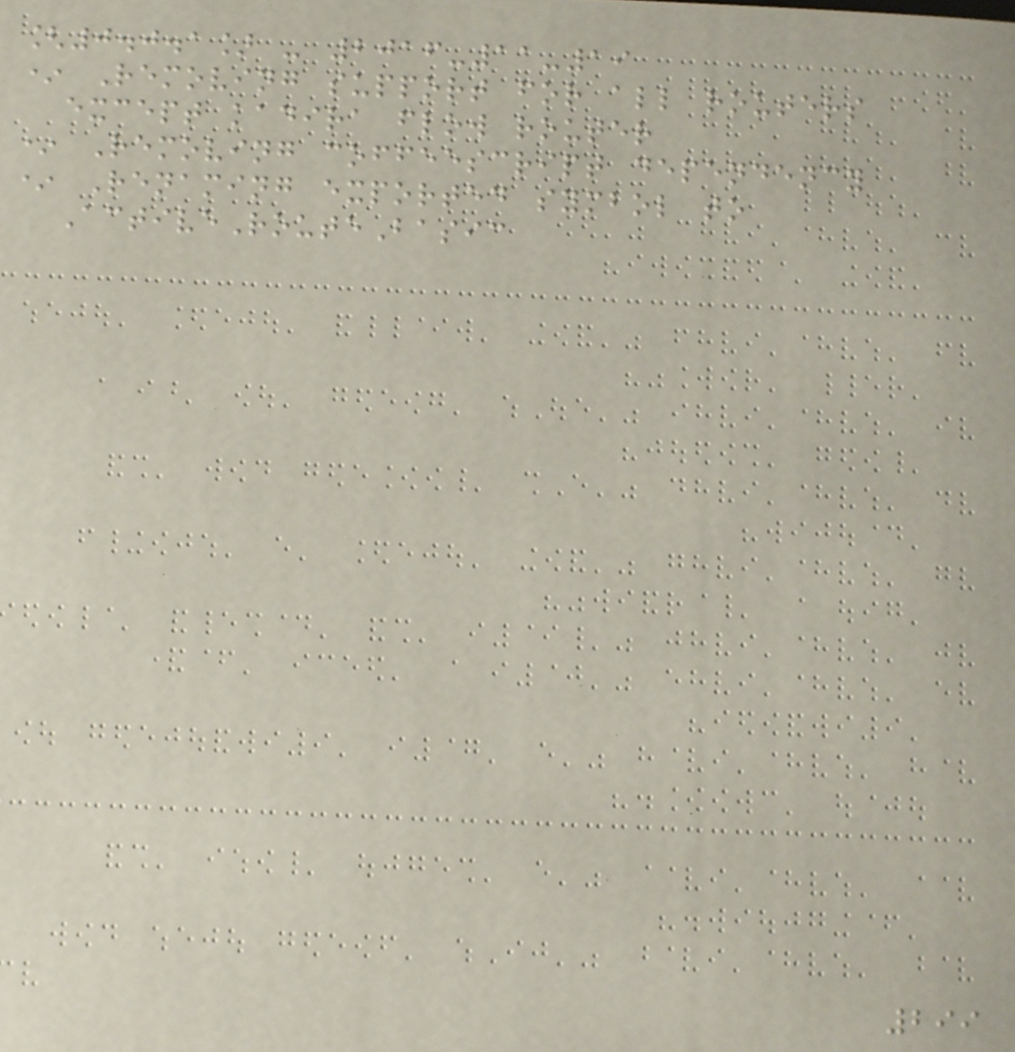[0.0.1] - 2016-11-19
* Removing support for all routers
except kadira flow router
* Removing coffeescript dependency
* Renaming exported symbol to
ActiveRouteBasic
299
